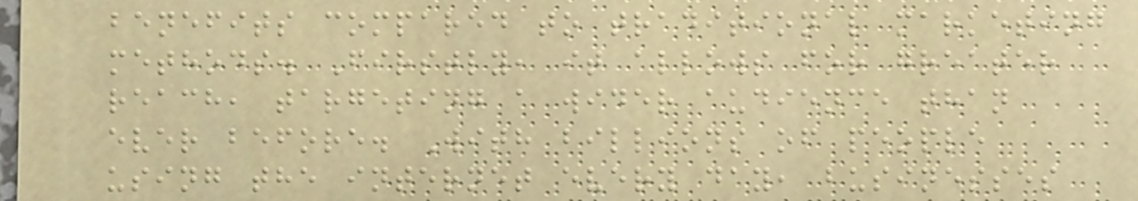benefits compared to traditional marketing
methods. Firstly, it allows for greater
reach, targeting a wider audience than
ever before. With billions of people
using the internet every day, businesses
